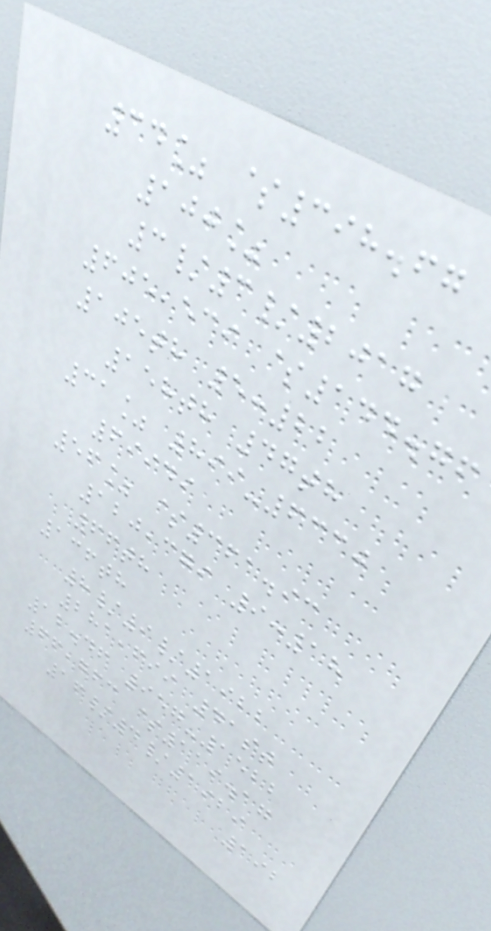34% $398.67
100%
3/3/2017
605,539 $144.76
105th 5:22
158th 47th
31% 899-6330
69949
56% $361.93
120,379 9:18
66th
136th
8/9/1922
281,699 41st
12.46 957-1522
66,763 $119.17
16/4/1929
192
